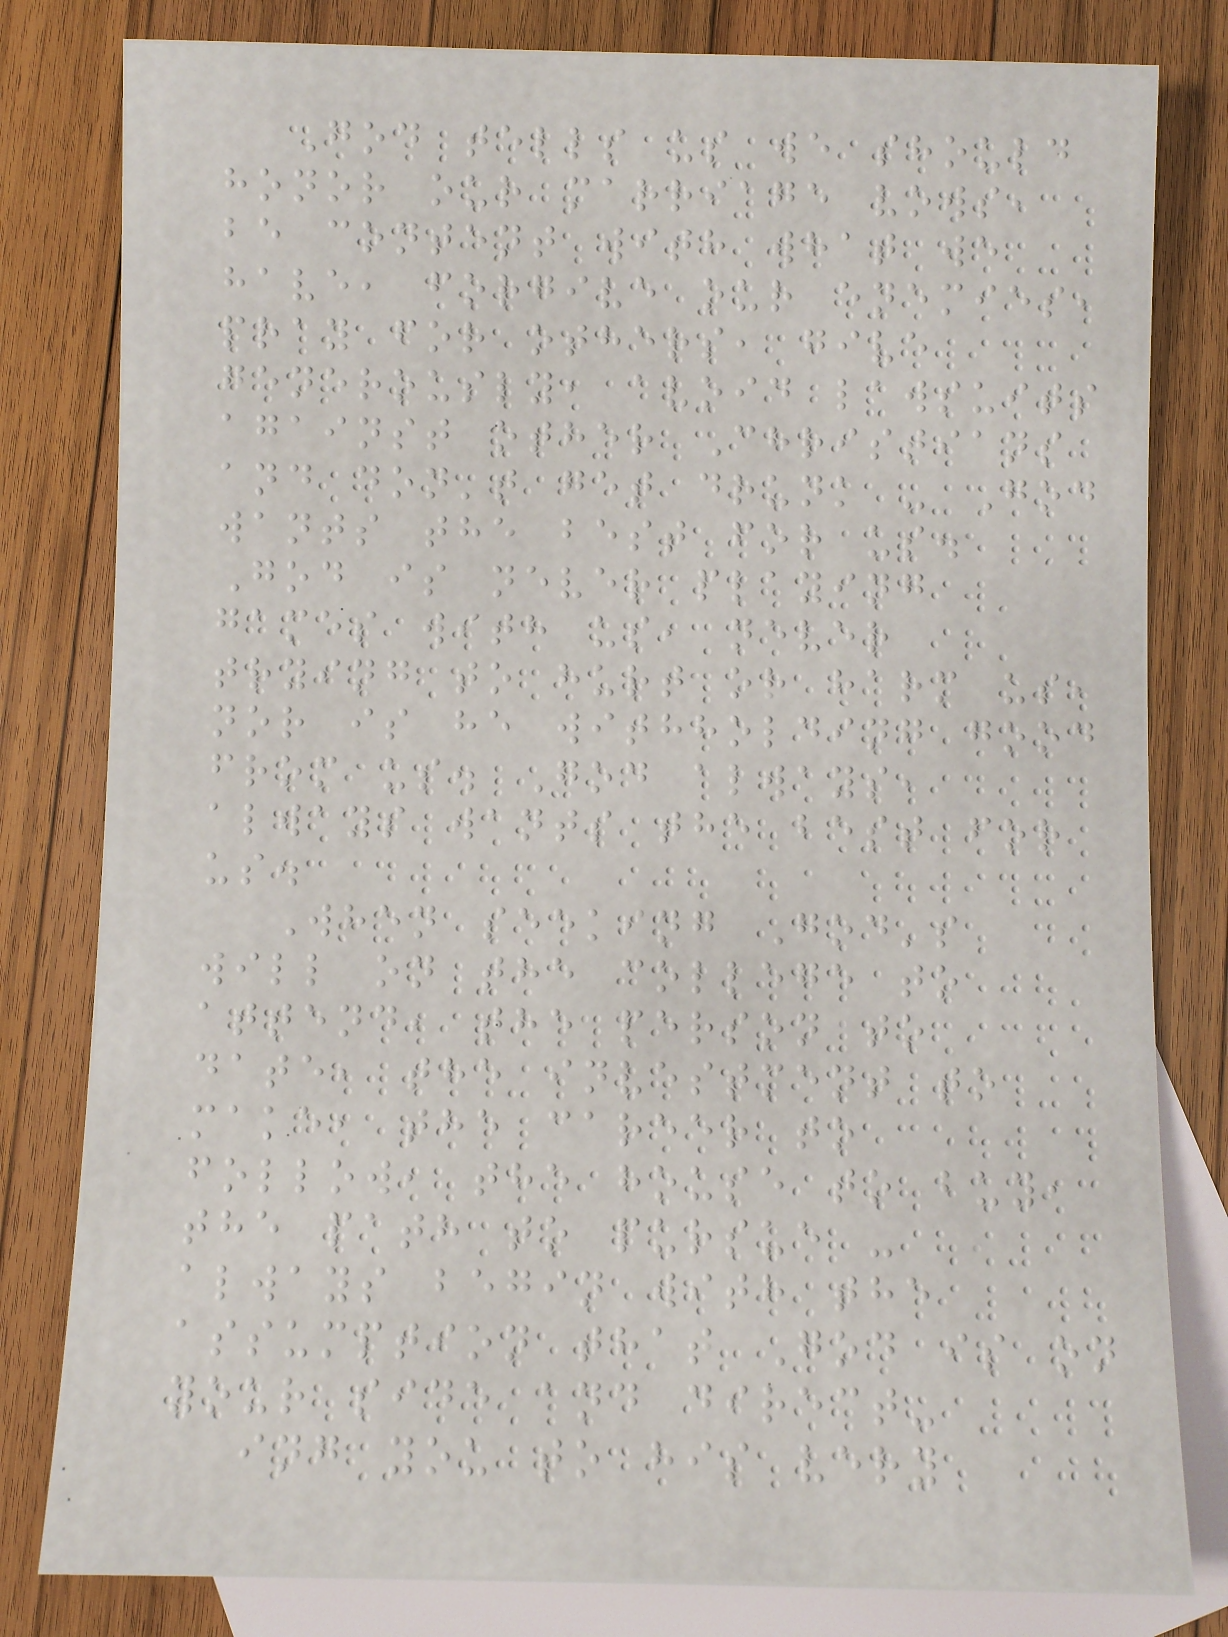God tells us we should
honor our marriage vows,
be content with what we
have, forgive our enemies,
pray for others, give
generously, avoid lawsuits
against other Christians
and don't get drunk - God
wants the best for us.
God is never playing
games with us, never
trying to hurt or harm us,
nor is he withholding good
from us. God always,
always wants the best for
us.
When seeking God's
will on the college to
attend, the person to
date, the investment to
make, the career to
follow, the house to buy,
the path to pursue -
always begin with the
assumption that God is on
your side and direct-
ing you to his very
